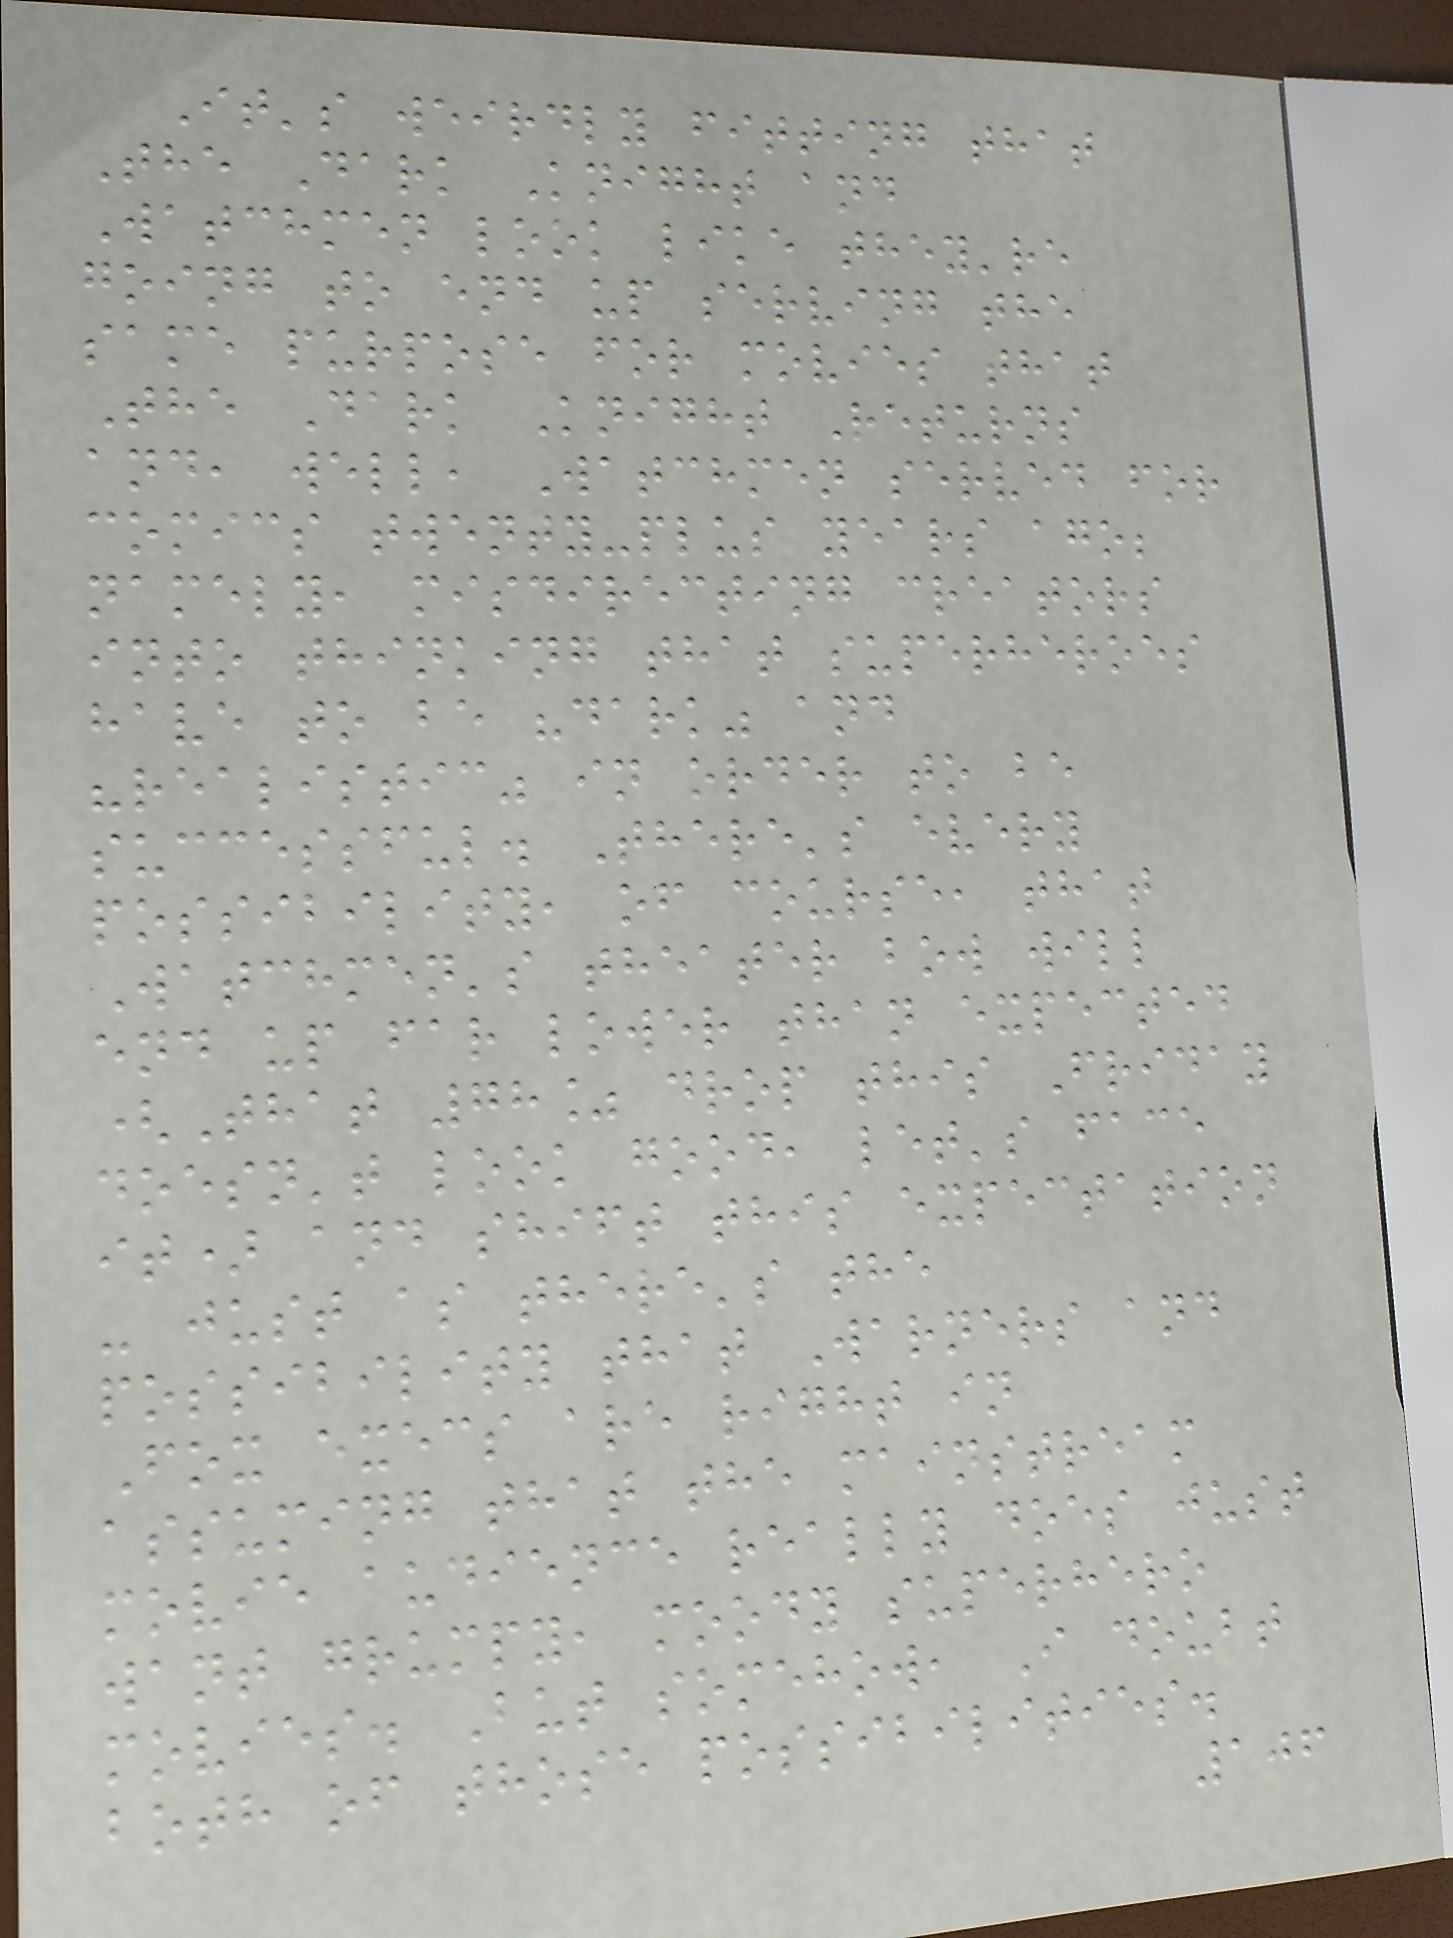It's weirdly fitting that
The Dark Knight and
Watchmen look like they're
going to end up serving the
same purpose for movies that
The Dark Knight Returns
and, well, Watchmen served for
comics twenty-plus years ago;
namely, misdirecting creators
into thinking that superheroes
have to be "dark" and
"realistic" in order to be
successful. There's every
possibility, of course, that
Watchmen's theater bow will
end up far lower than expected
(That 78% drop this Friday
doesn't look good, let's face
it) and shift this expectation
- just as there's the
possibility that Warners and
Fox execs are right in
assuming that the mainstream
movie audience really does just
want grumpy, moody superhero
movies. But somehow, I doubt
both of those possibilities.
106
